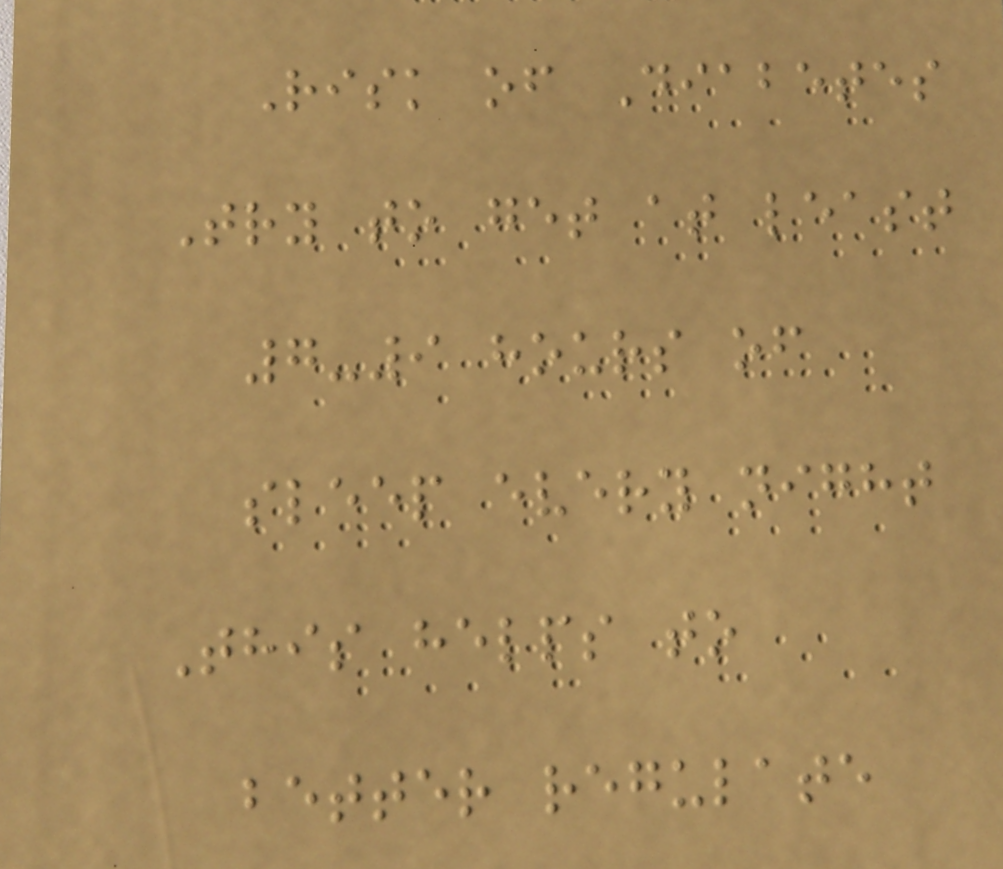Risk of Diabetes
Try to get at least
7-9 hours of
sleep every night
This helps to
better regulate
